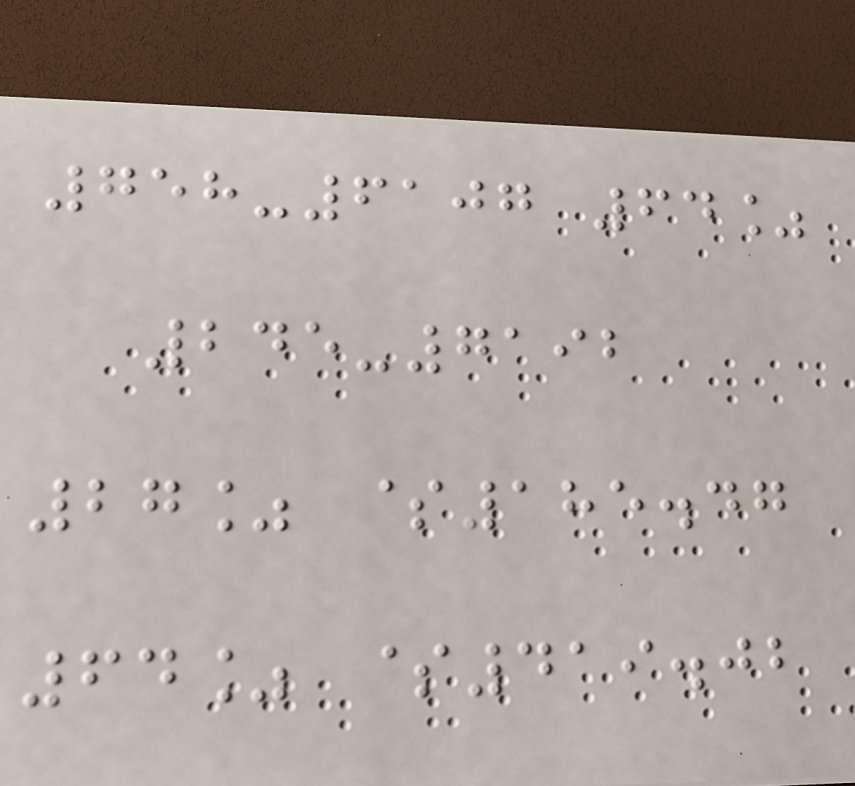758-6107 64%
245-7192
27% $185.47
64% $419.02
